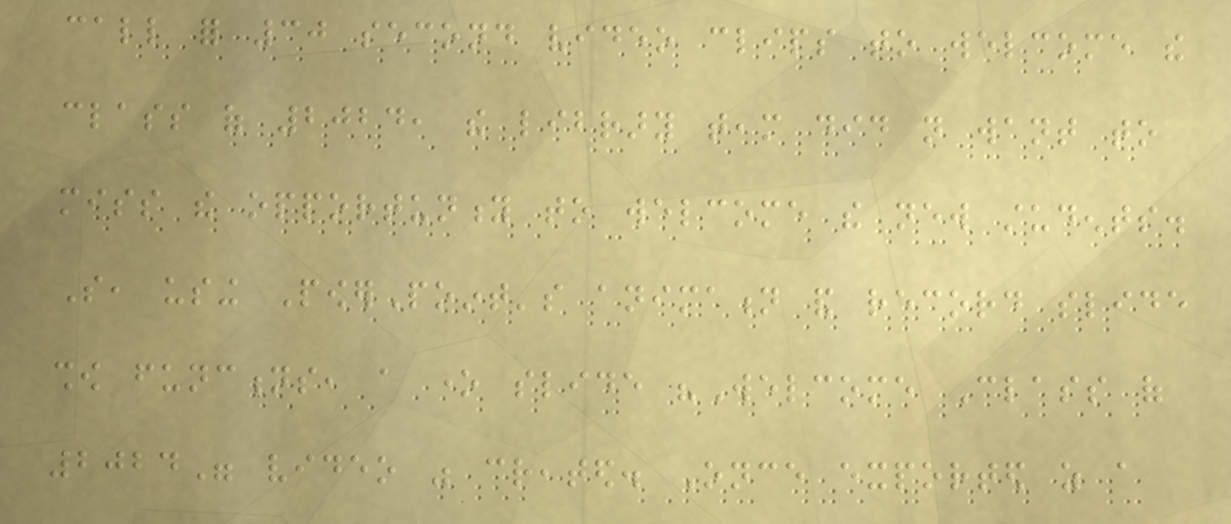call for 30 second video clips to welcome the
class of 2024, the library team did not want to
miss the opportunity to welcome the new students.
So, using PowerPoint's animation and record slide
show functions, a one slide "Welcome Class of
2024" video was created. Once exported as a
